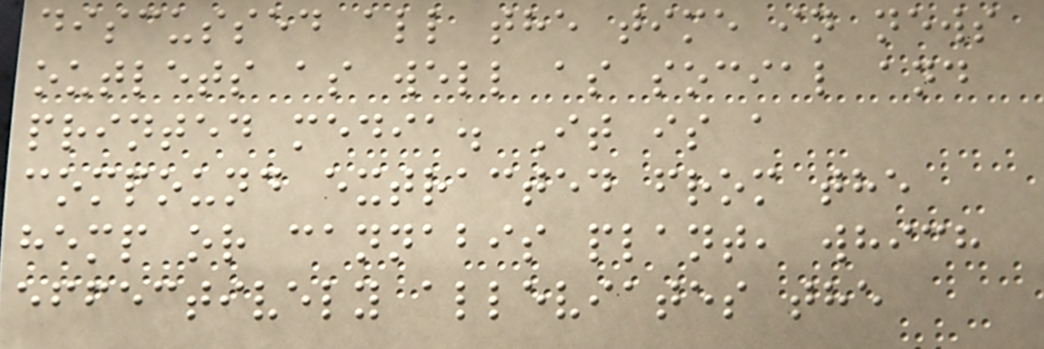discussed all the time in news
outlets as well as social and
printed media. It is a
compound extracted from the
hemp or cannabis plant, which
effectively alleviates the
